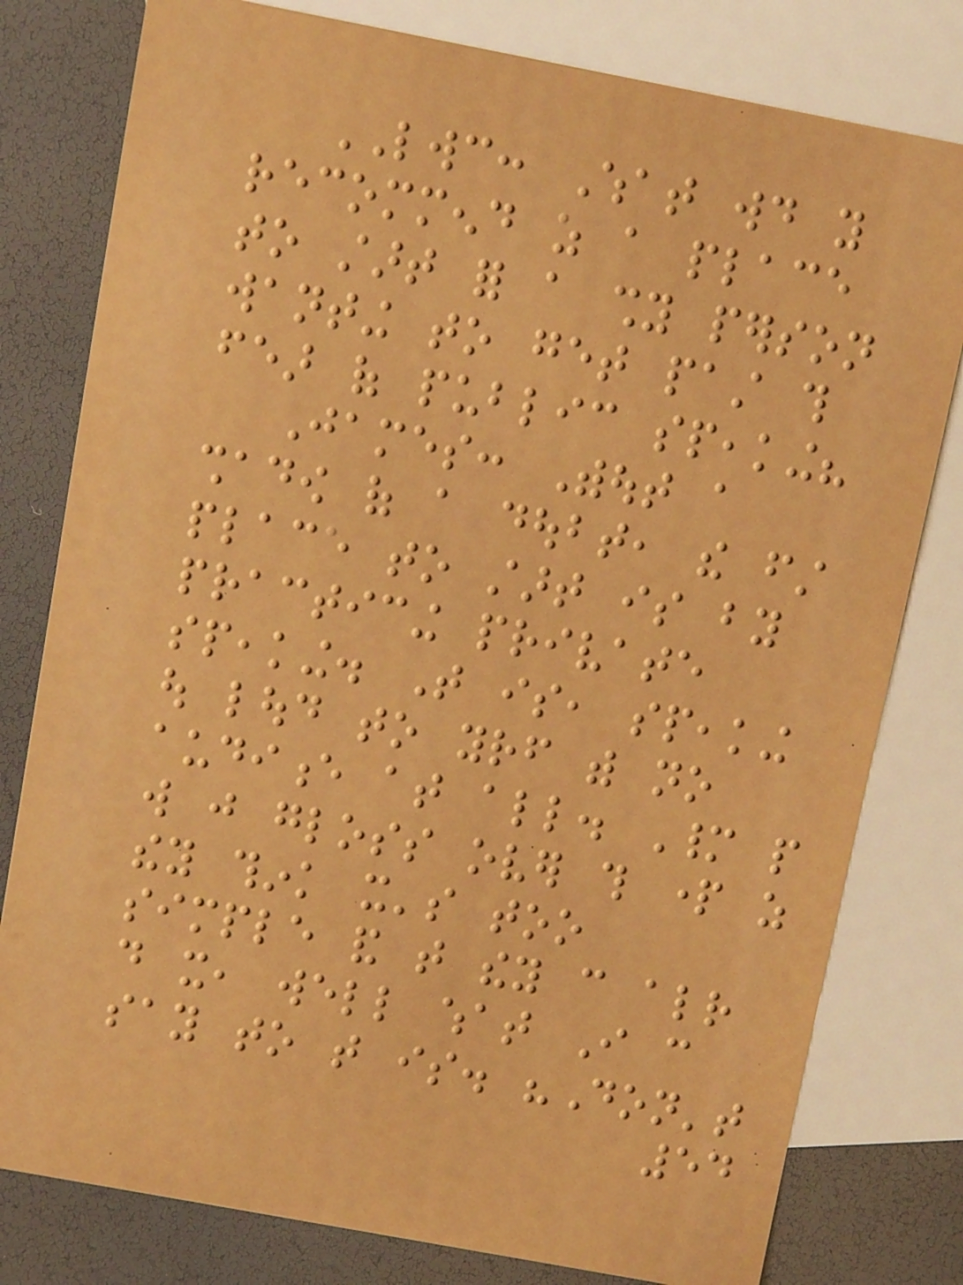LWC: What would you
recommend as a place
to start for a shy person
wanting to get past this
fear of public speaking?
James: Without a
shadow of a doubt, the first
place to start is by
practicing private
speaking. That is, speaking
out loud to yourself with no
audience at all. Many people
will just gloss over this part as
they think it's too
simple and that they can already
do it, well what I can
say to that is. "Don't
54
